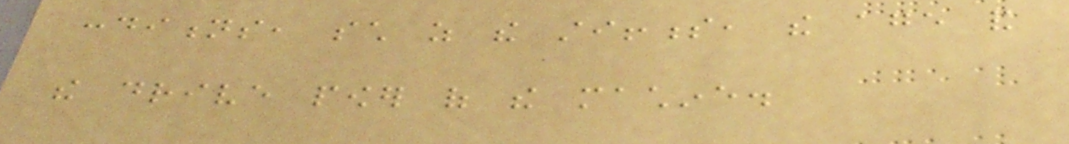conditions, such as the stiffness, the age and
the drive power of the machine.
